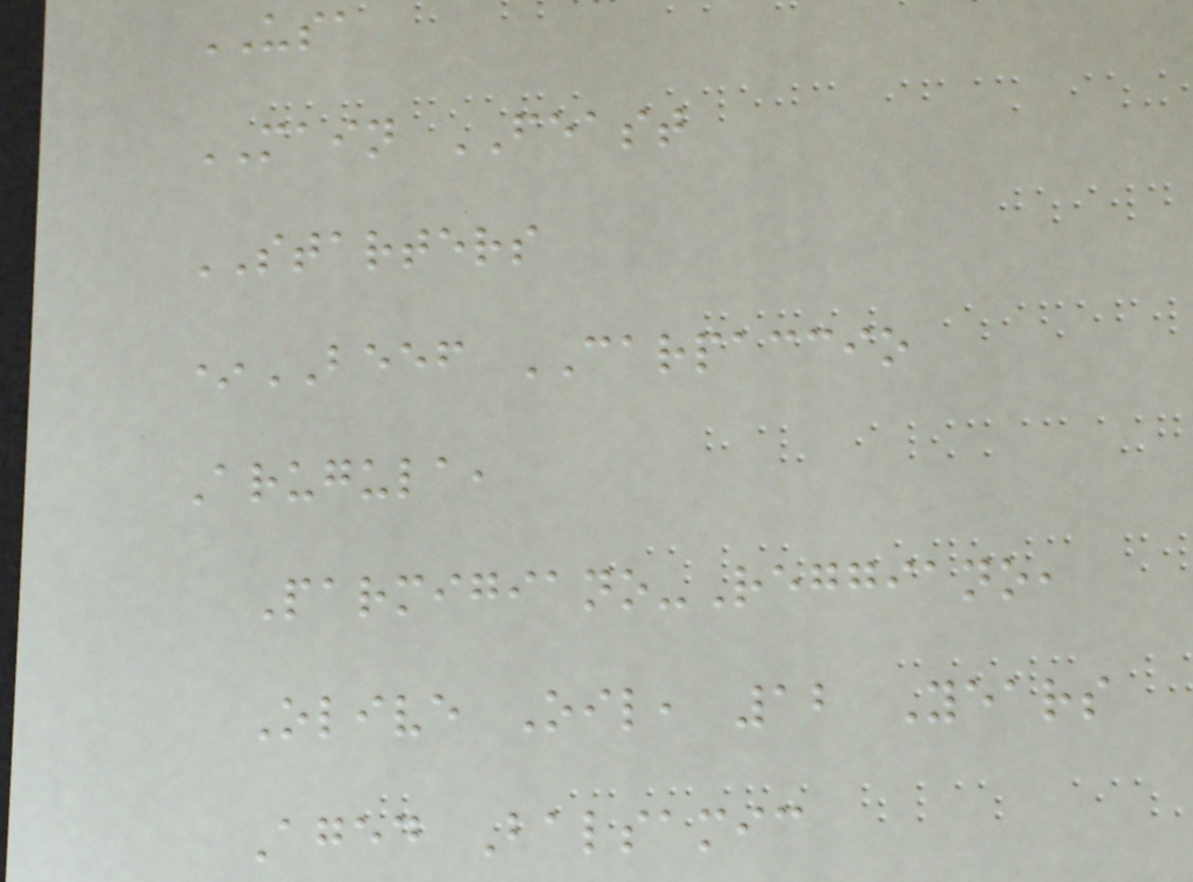USA
MAIN FEAST
STARTERS
*BEEF CARPACCIO
Arugula,
Parmigiano-Reggiano,
Olive Oil, 12 Years
Aged Balsamic
